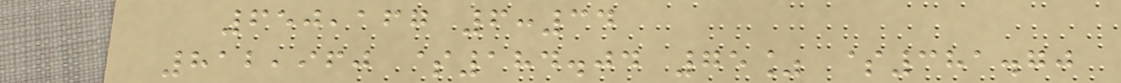650,167 6:34
812,960 $184.04 75% $381.70
